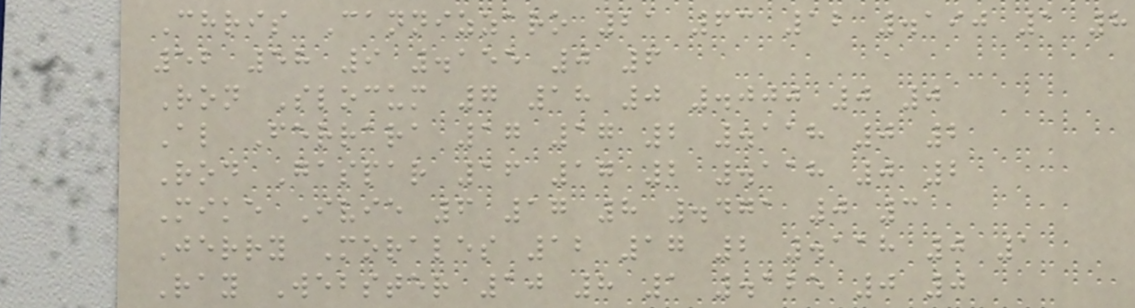Chris Cannizzaro 21 63 12 .190 1 8
52 58 9 .155 0 6
Ron Slocum 7 18 0 .000 0 0
Al Ferrara 17 17 2 .118 0 2
Rod Gaspar 16 17 2 .118 0 2
Mike Ivie 6 17 8 .471 0 3
Jerry Morales 12 17 2 .118 0 1
Ray Webster 10 8 1 .125 0 0
